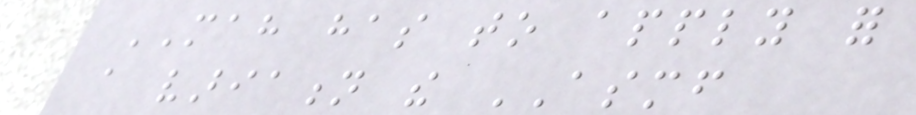MAH has to apply for
a variation the ASMF
